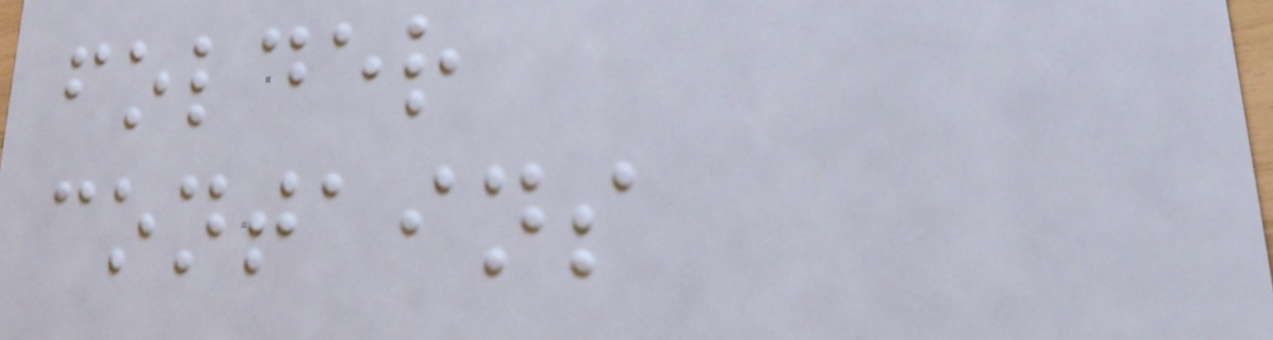folder
contains
